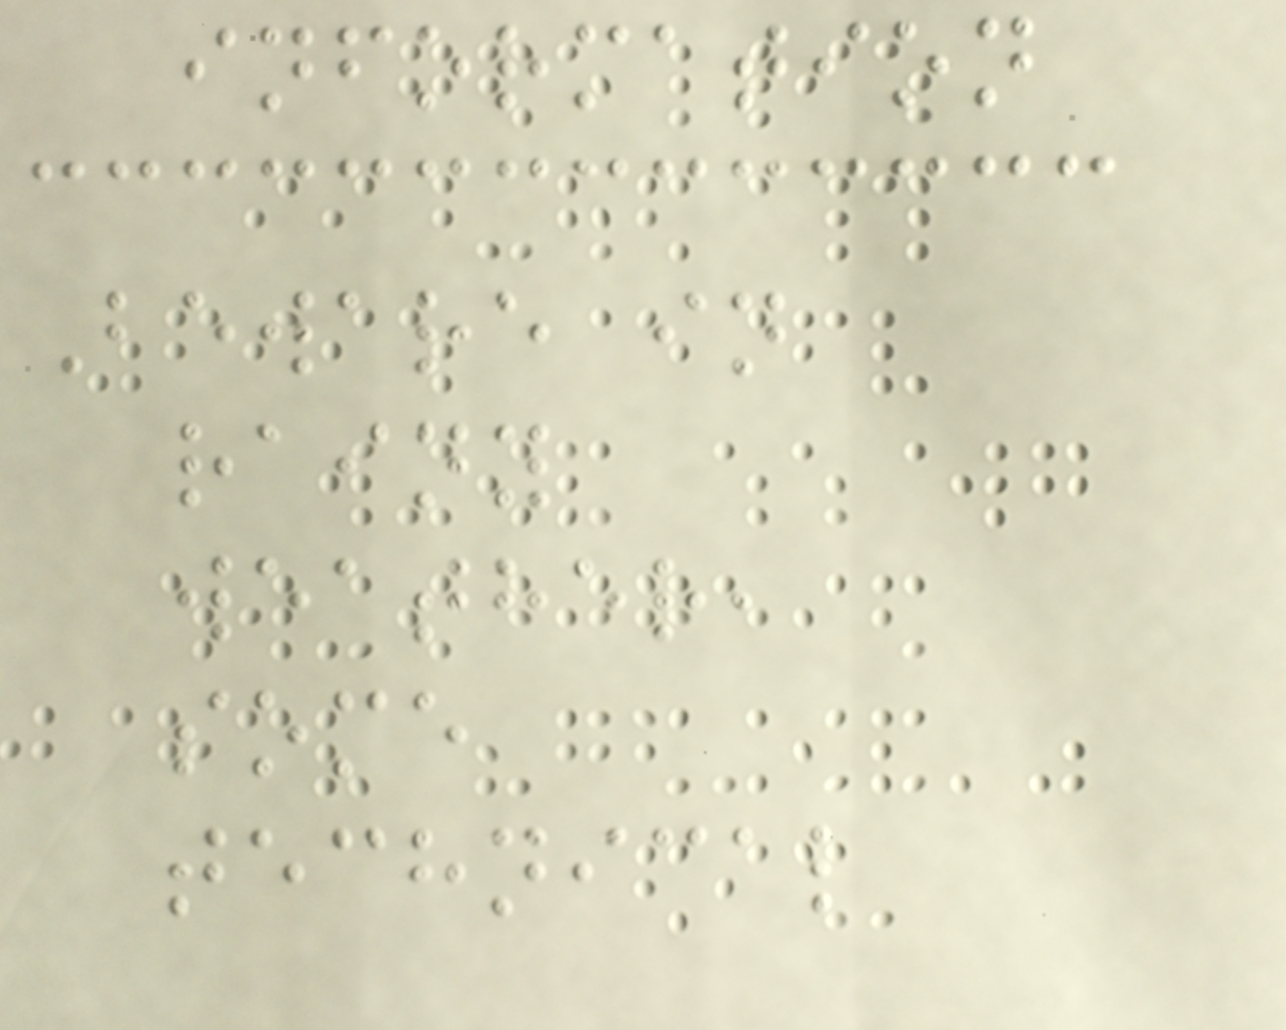information
Beware in
rainy
weather,
some
technical
